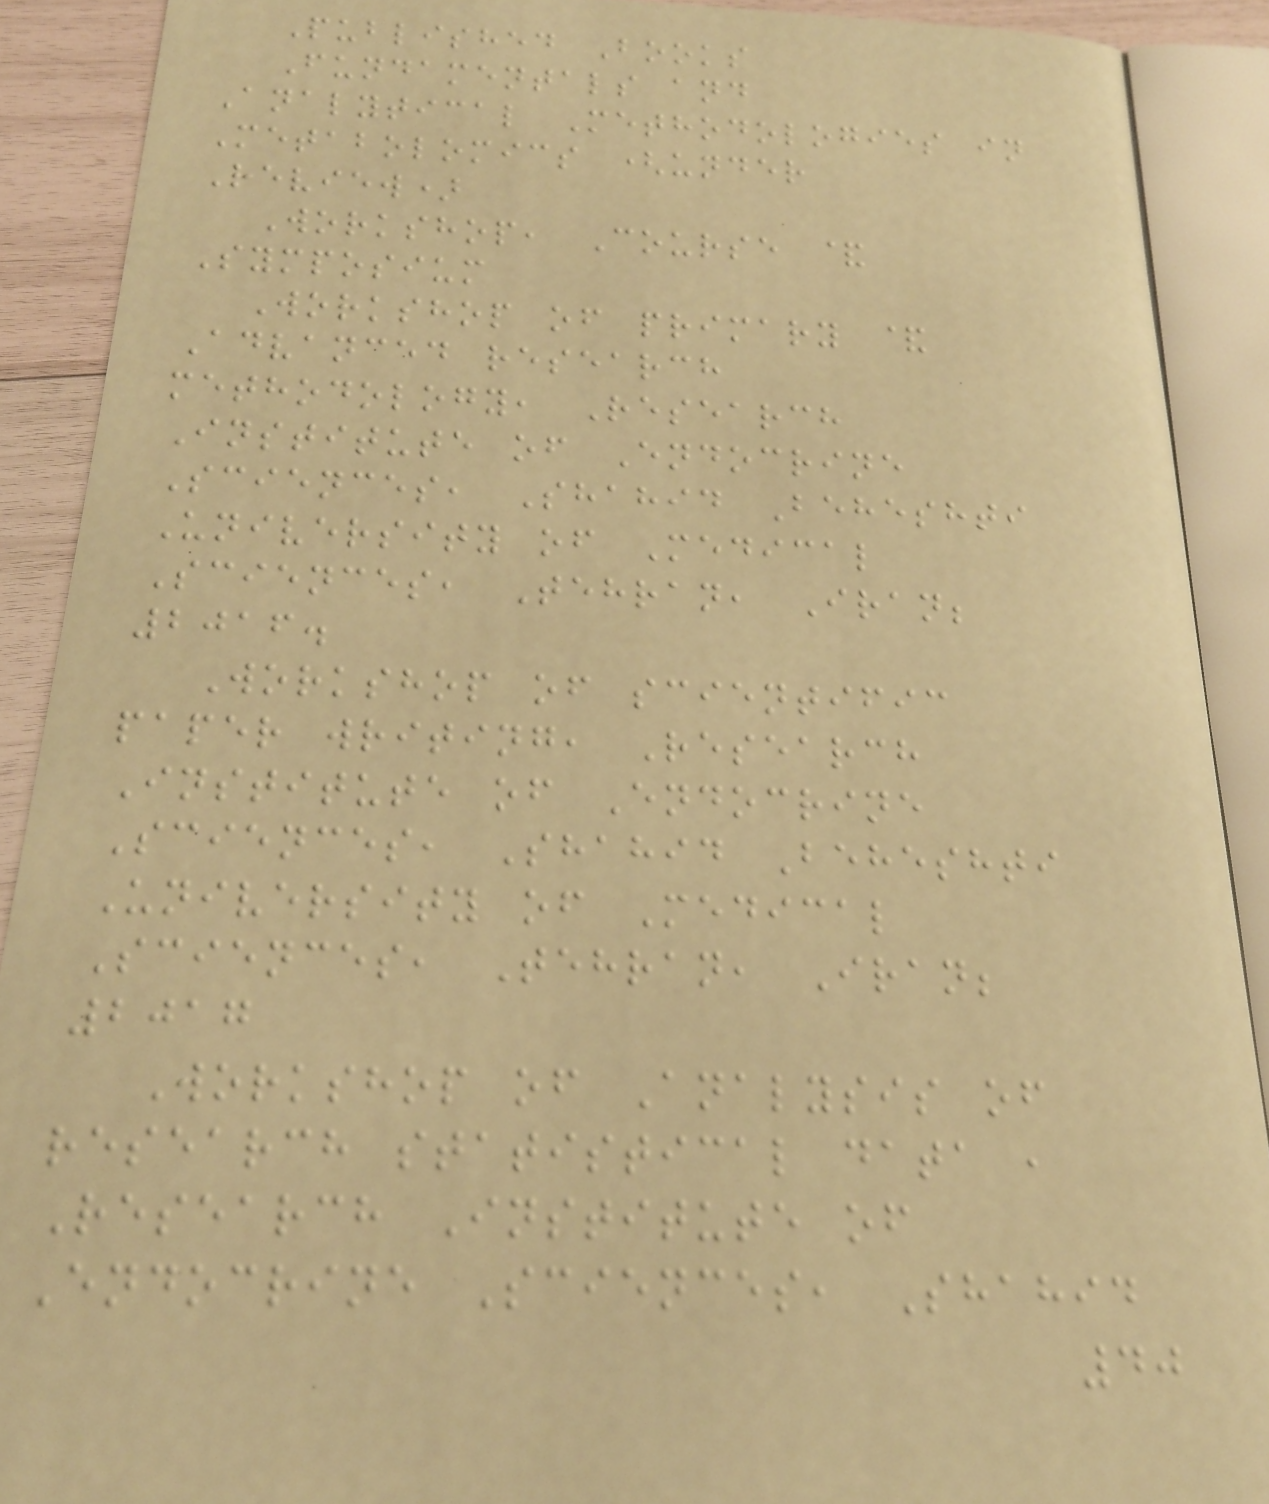Published Books
Fundamentals and
Analytical Methodologies in
Metabolomics (under
Review)
Workshop, Course &
Symposium
Workshop of primary &
Advanced research
methodology, Research
Institute of Endocrine
Sciences, Shahid Beheshti
University of Medical
Sciences, Tehran, Iran;
2016.
Workshop of scientific
paper writing, Research
Institute of Endocrine
Sciences, Shahid Beheshti
University of Medical
Sciences, Tehran, Iran;
2017
Workshop of Analysis of
research statistical data ,
Research Institute of
Endocrine Sciences, Shahid
40
